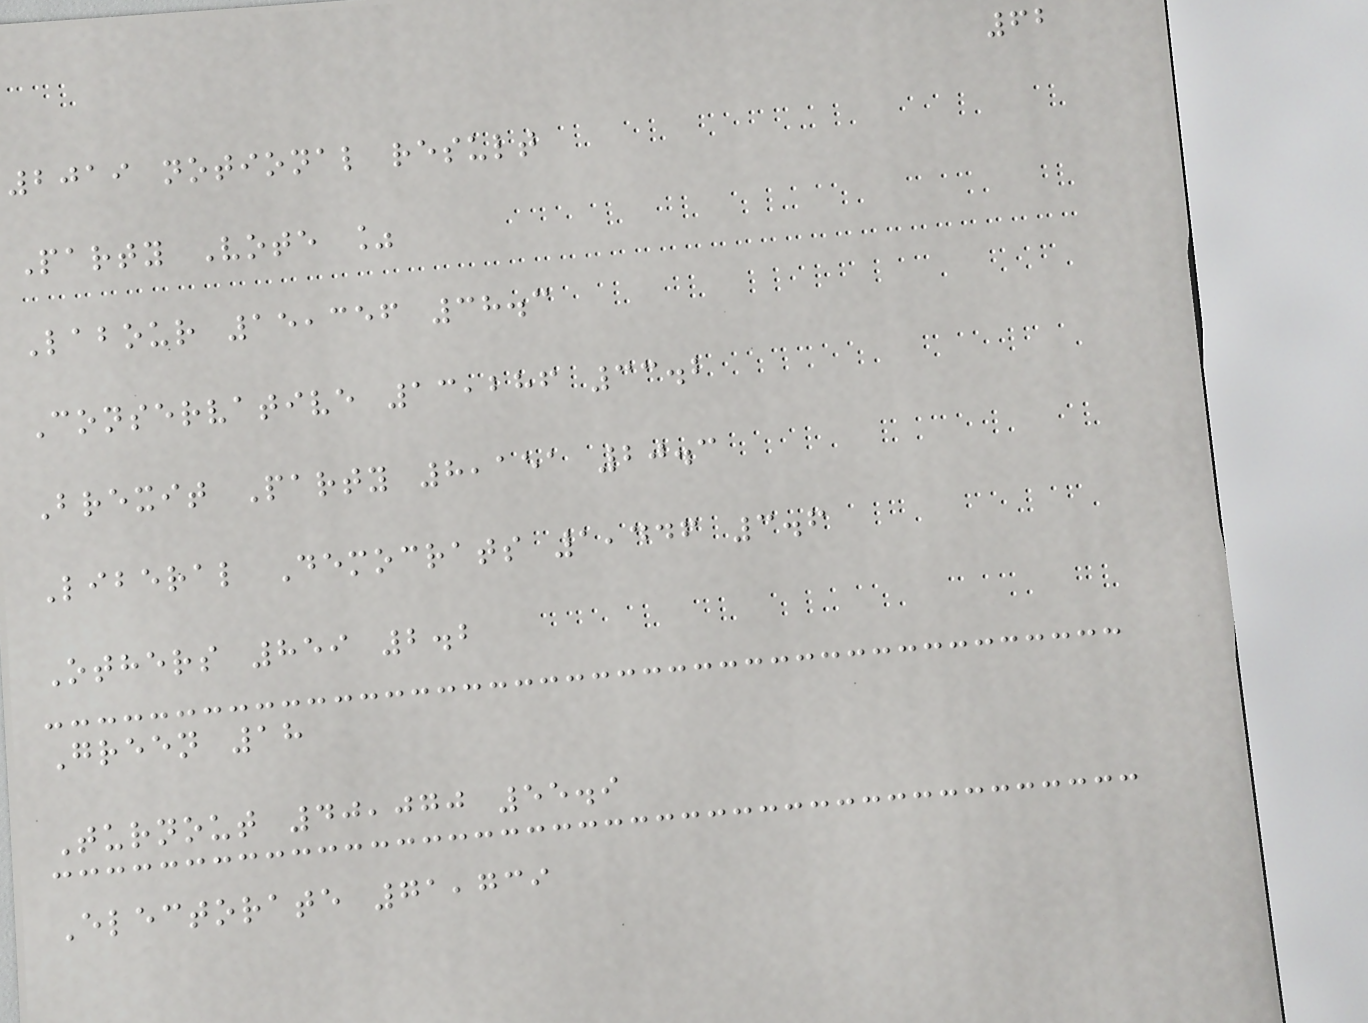62
2019 notional result
Party Vote %
Labour 15,356 38.3
Conservative 13,286 33.2
Brexit Party 8,151 20.3
Liberal Democrats 1,446 3.6
Others 859 2.2
Green 18
Turnout 40,070 55.9
Electorate 71,739
